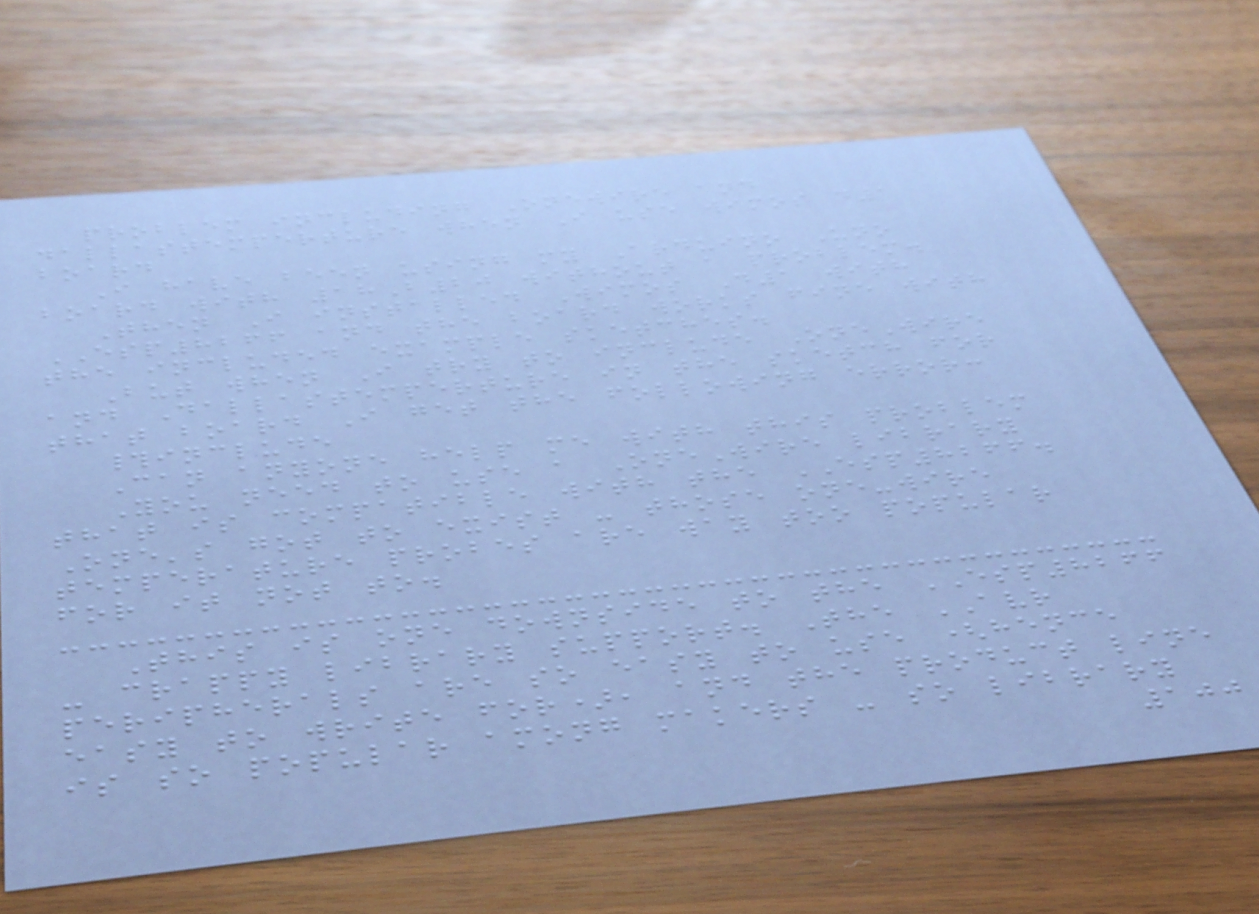problem including Onewire and
dallastemperture when I use wimos d1
board
I have been using my Arduino Uno
board with 18B20 without a problem.
Then I installed Wimos D1 with
ESP8266 and the board works fine with
the included example sketches.
But when I try to include OneWire
and Dallastemperture in the sketch for
that board I get the following error:
#include
Can anyone help me with this problem
You need to use a OneWire library
that is compatible with the ESP8266.
One's got to exist - those one-wire
temperature probes are way too popular
for it not to.
This is one downside to the ESP8266
- crappy library support. The AVR
peripherals are so easy to use (hence
easy to write for), and the product line
is so popular among makers - so library
100
